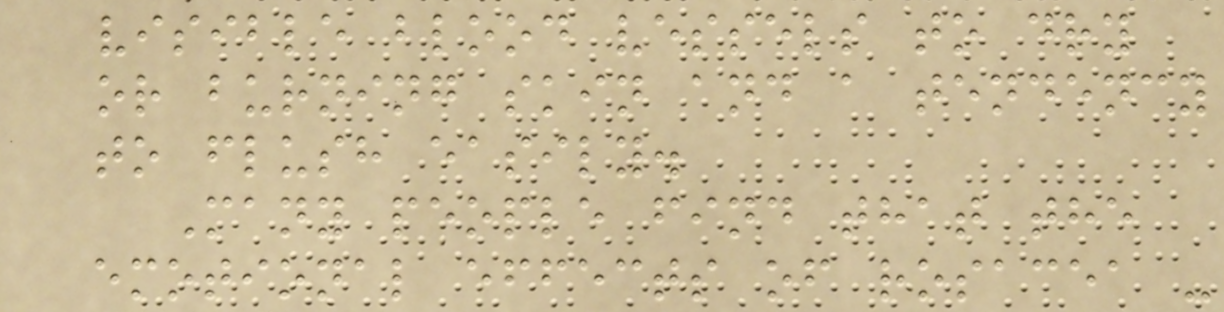visible blood vessels to dry
or burning skin and a tendency
to flush easily.
Many people find that the
emotional effects of rosacea -
